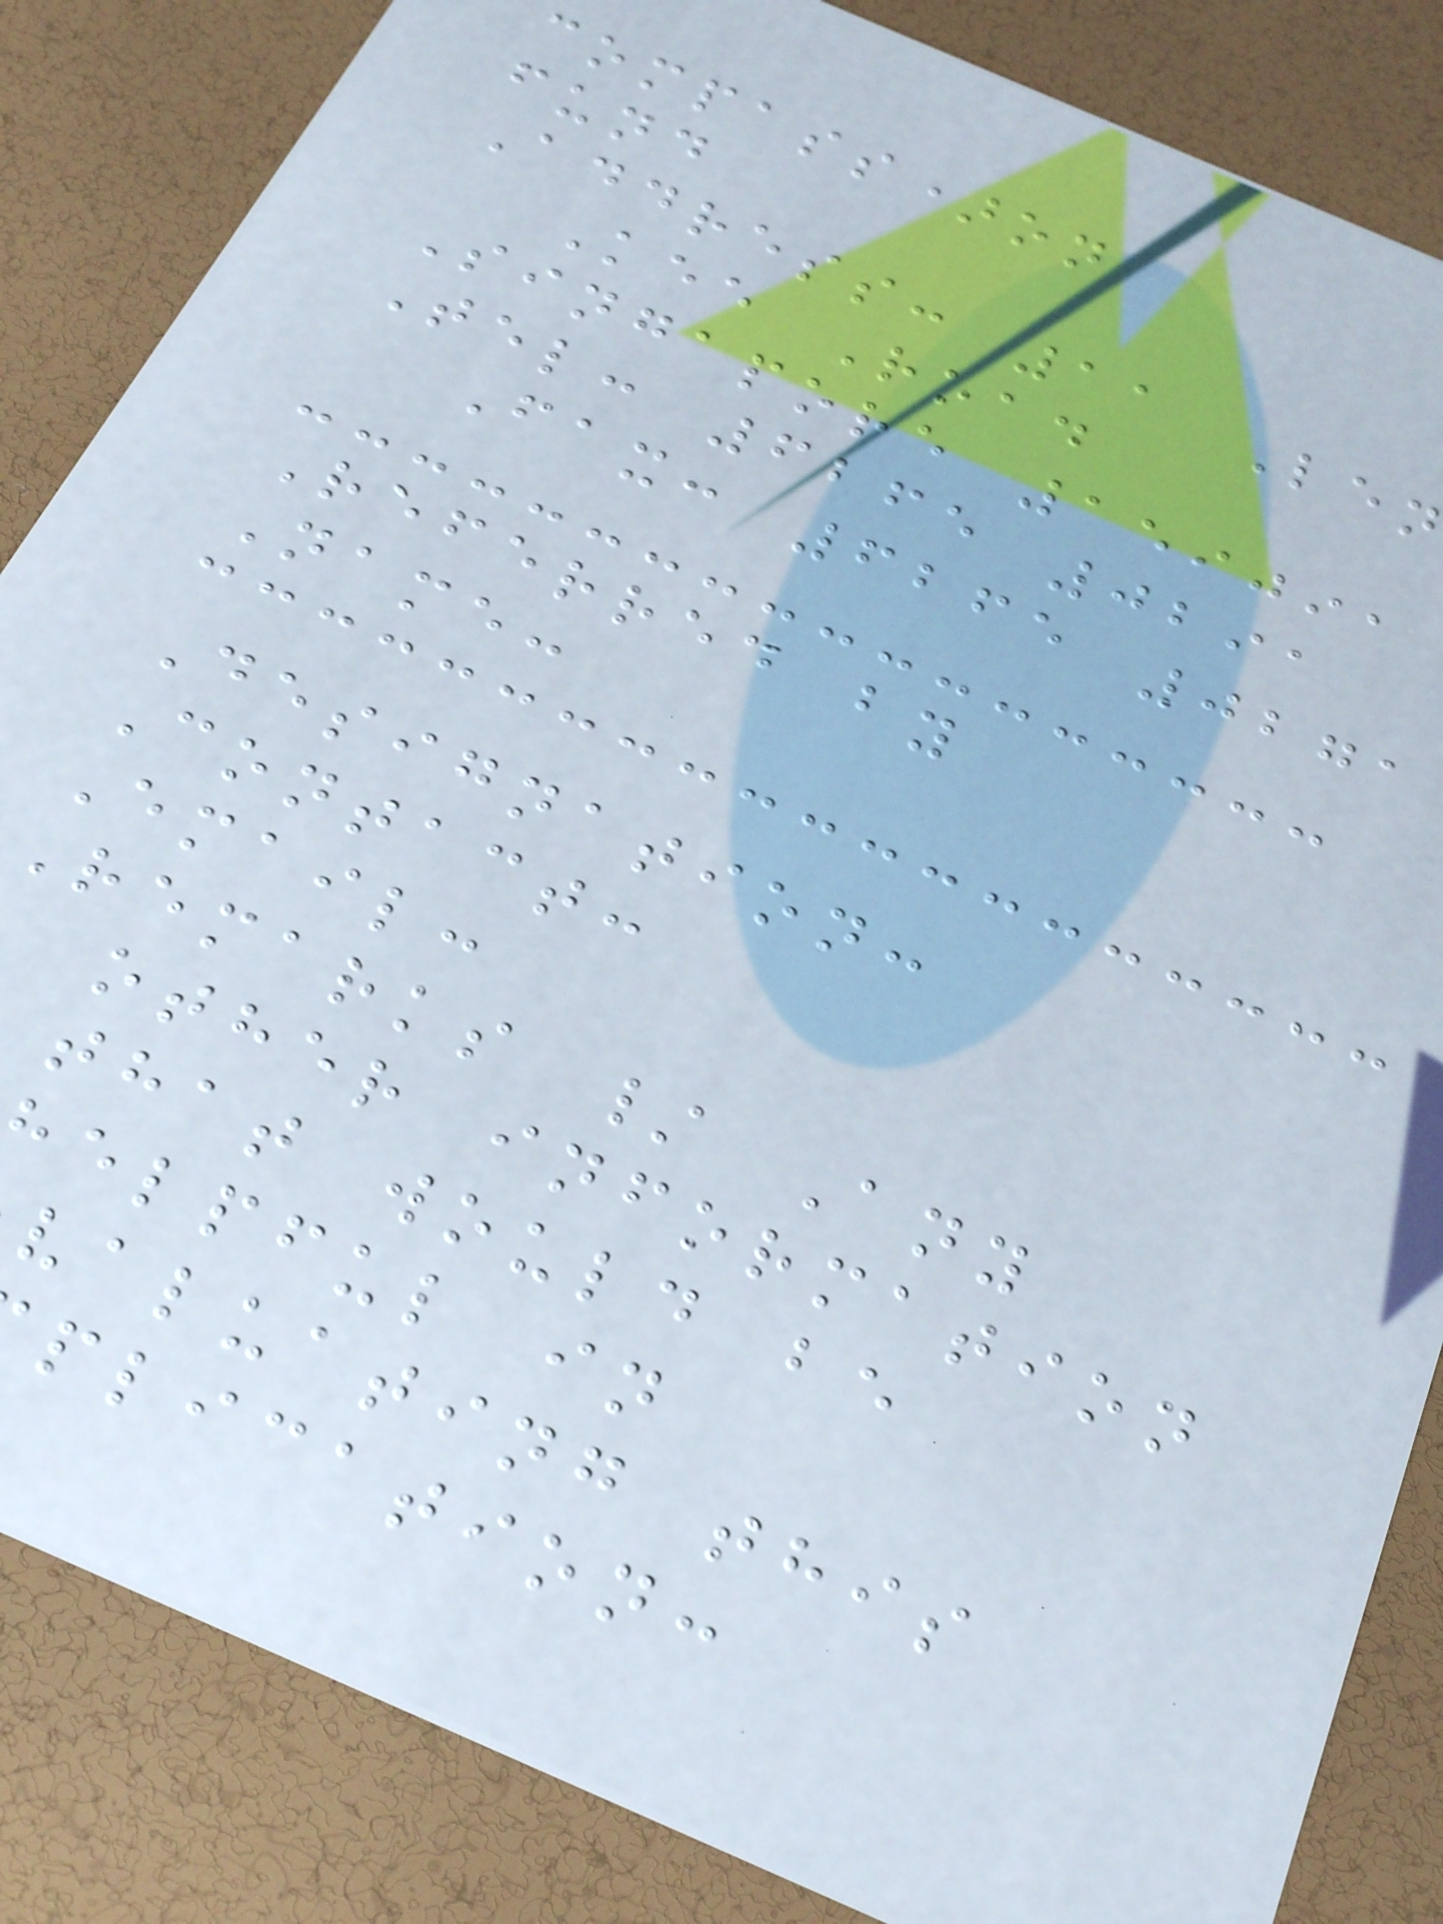compass)on
fund
Address: 11 Len
Kee Road
Singapore 159091
Tel: 6265 0291
Fax: 6265 0271
Referred by
Name:
Designation:
Contact:
Email:
Remarks / Any
other information
that would be
elpful in
valuating this
plication:
